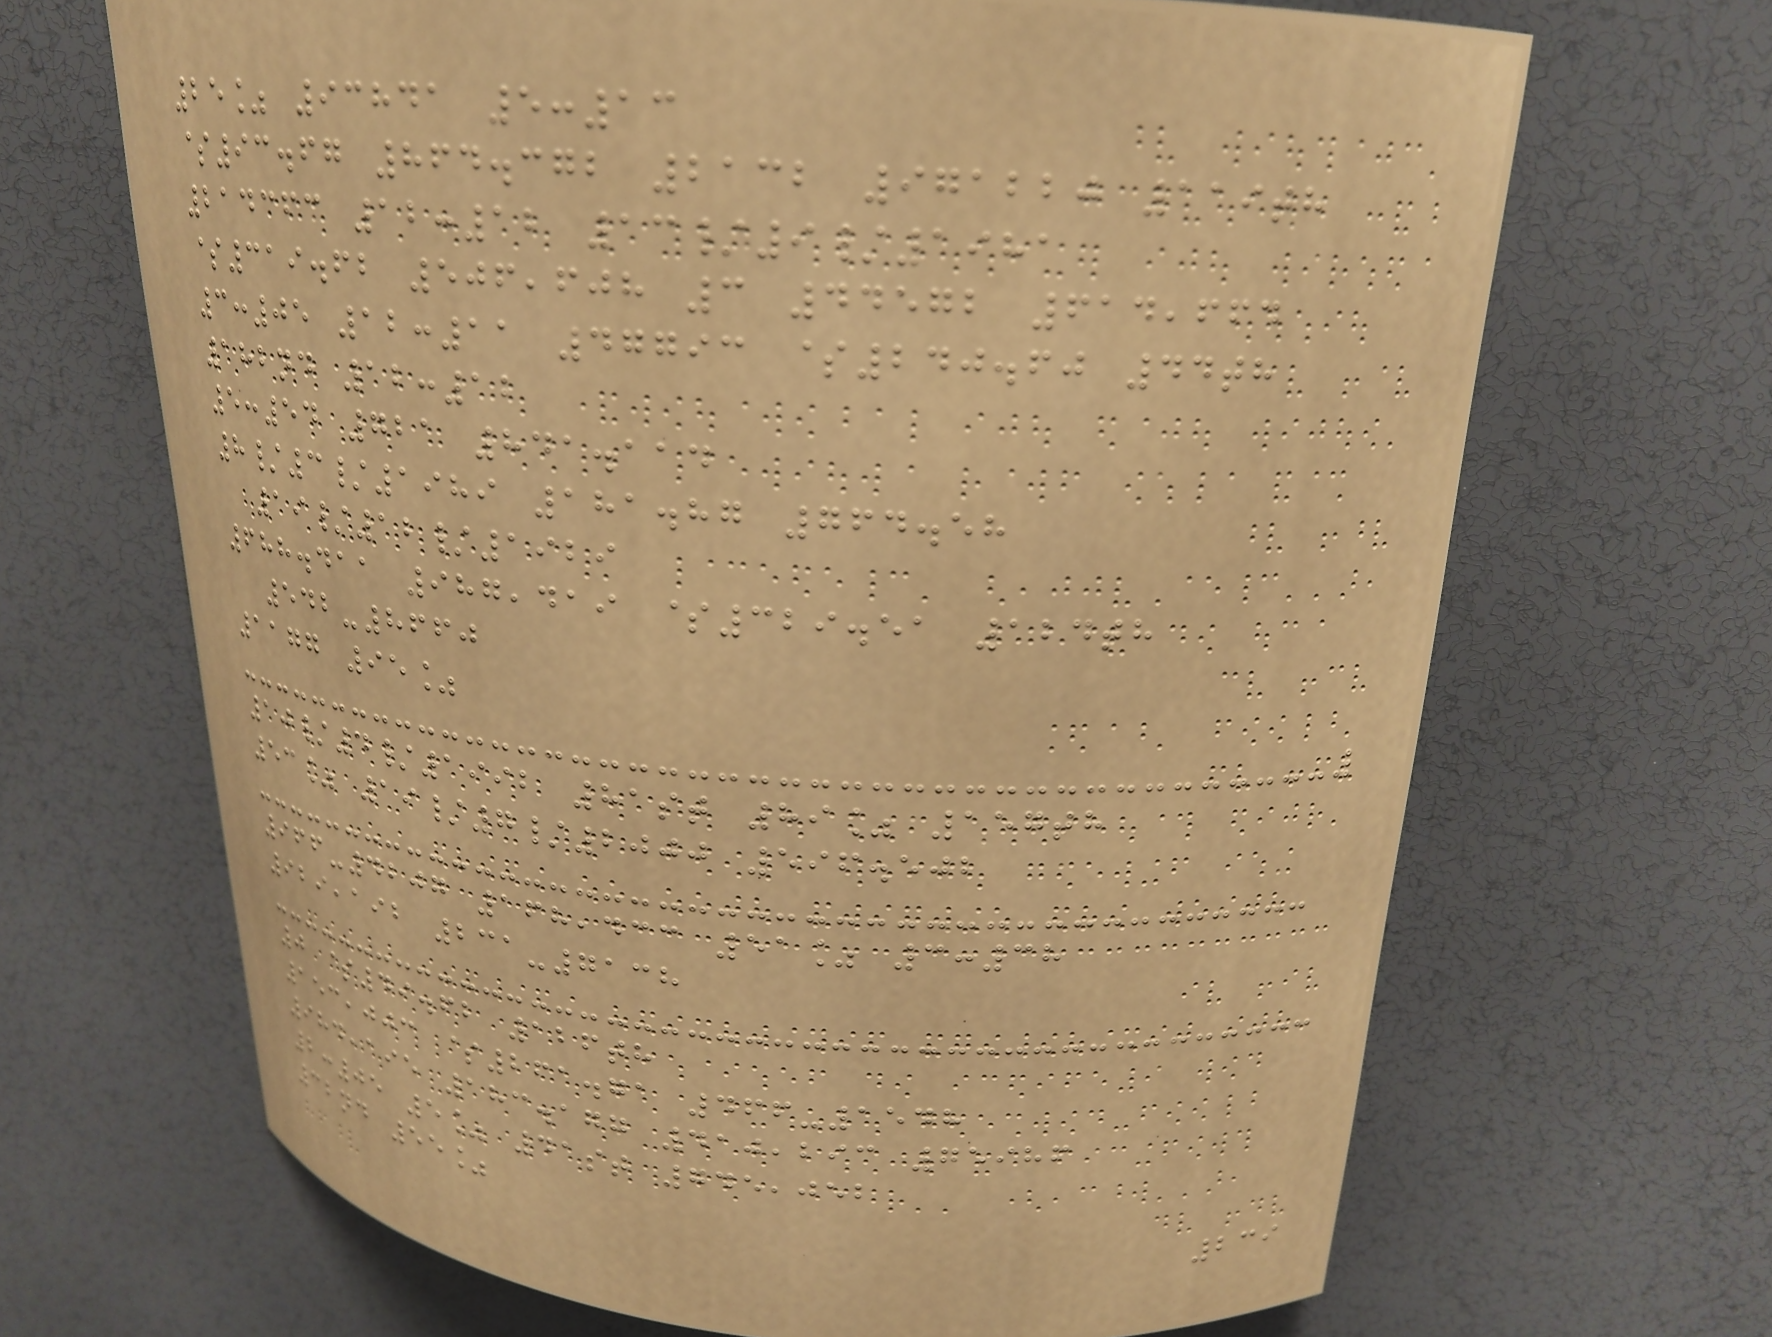25% 93841 5:13
$93.67 864.372 2132 971220 119th
214363 12:12 13/9/1981
$319.62 506,608 3 44572 614,664
3:05 12:11 47793 $240.60 44th
182nd 12:12
5:54 721 841.114
8/3/1989 181.87 764.58
19/12/1929
688.411 987,419 $329.51 124th
542-8660
1177 95%
10/4/1992 81st 89% 157th
53% 19/7/2000 596.502
966-4207 168,433 51% 3:38
929,192 231-7138
0 $49.62 126th
153,003 $261.71 466-1548
984,195 183.177 410,293 75986
2:05 5% 41st 745,052
32nd 55%
239
